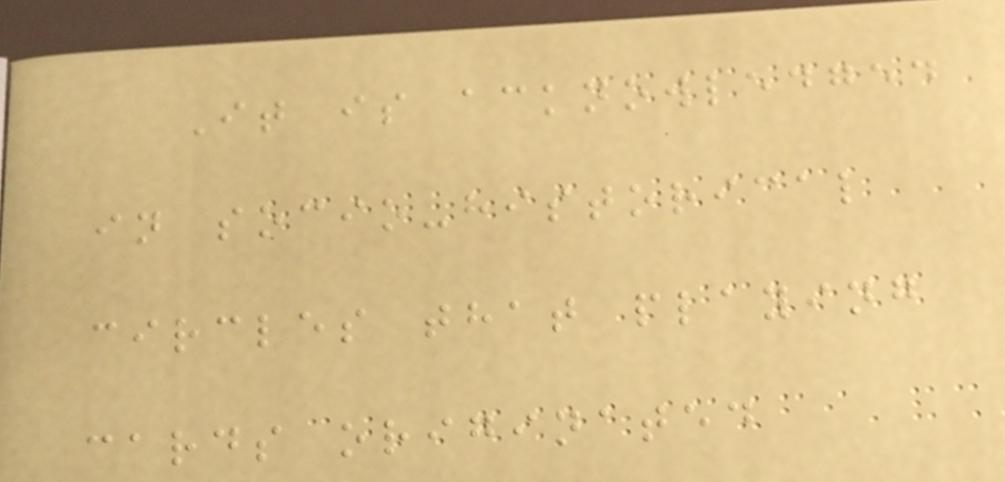It is acknowledged
in socio-historical
circles that playing
cards originated
